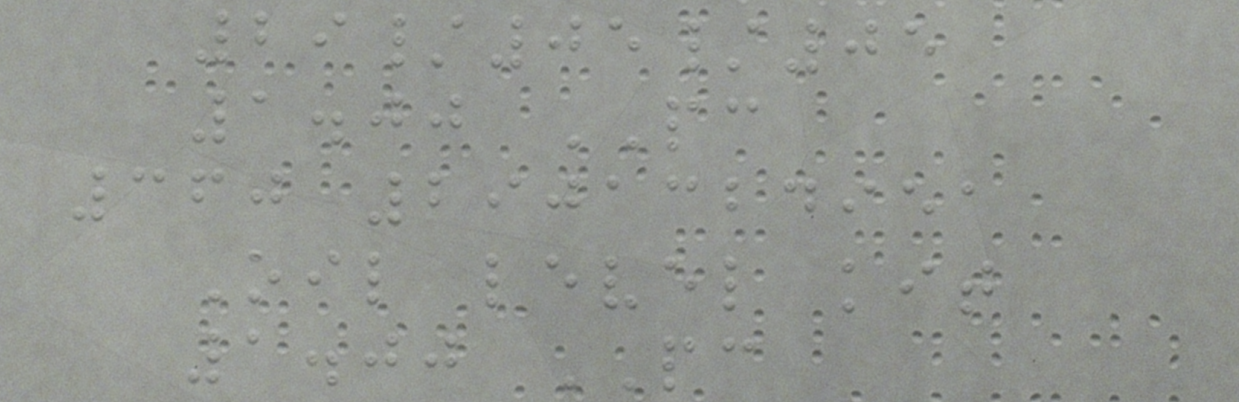29/05/05
1.00 PC
360 2901324951
Oil level kit
1.00 PC
